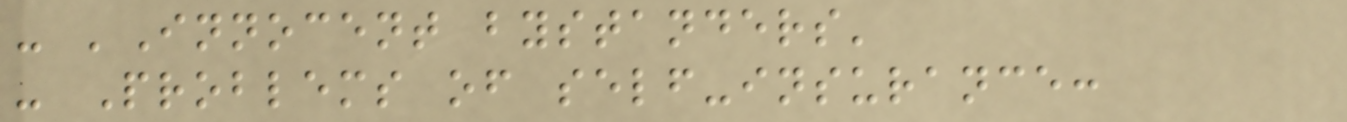- 'Innocent bystanders'
- Problems of self-insurance:
